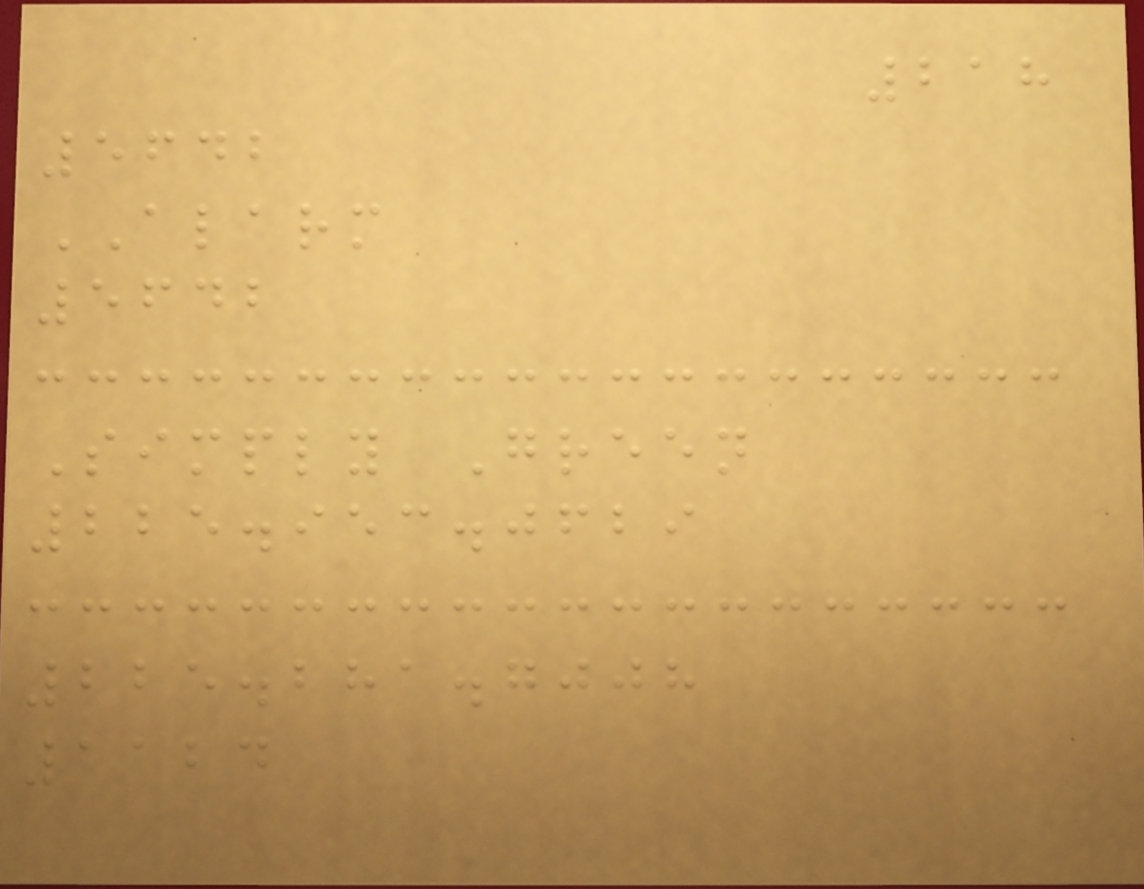218
5642
ALARM
5642
Simply Green
225.953.0629
225.281.7008
1124
